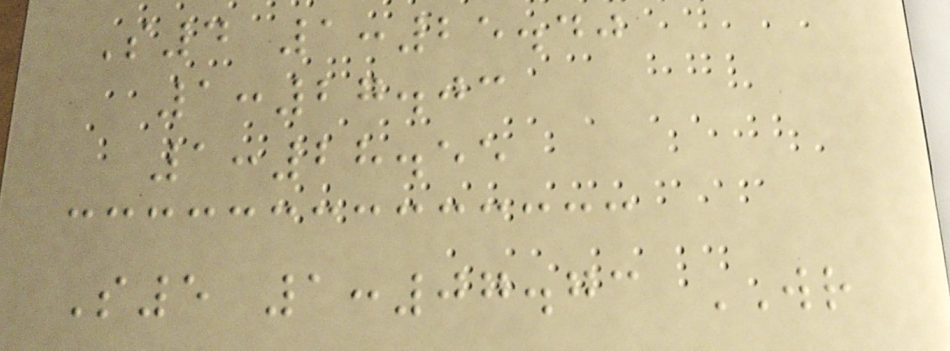S4 1:25.40
1:27.03
1:28.55
S5 1:07.73 WR
